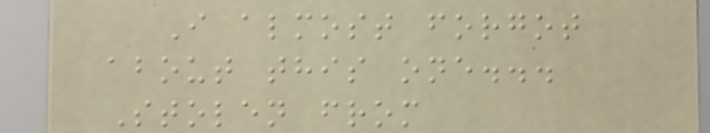I almost forgot
about this one...
Stolen from
